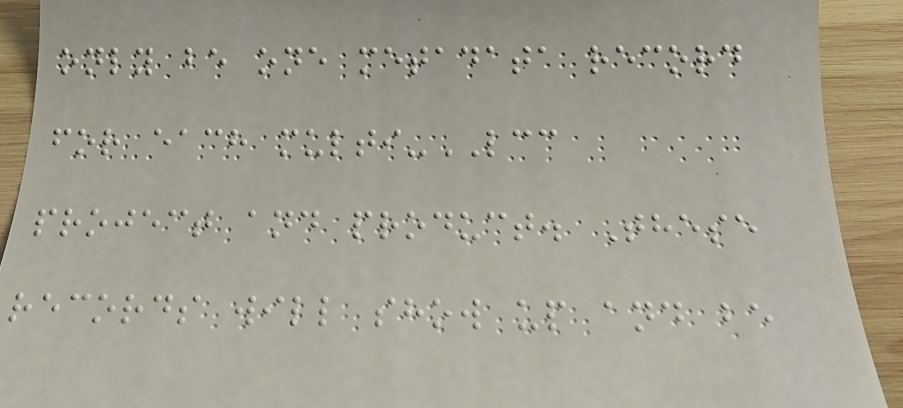only be one metadata record
for each multi-LCC
project and product. These
records will show up and be
